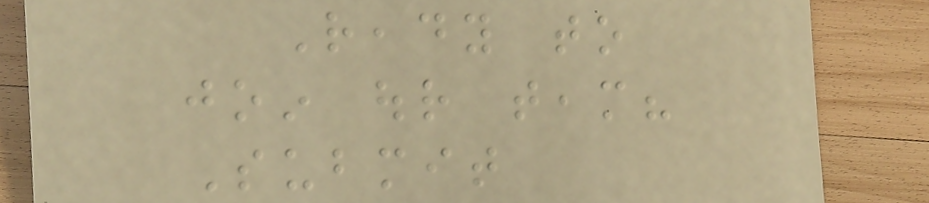Ready to
join our team?
Submit
